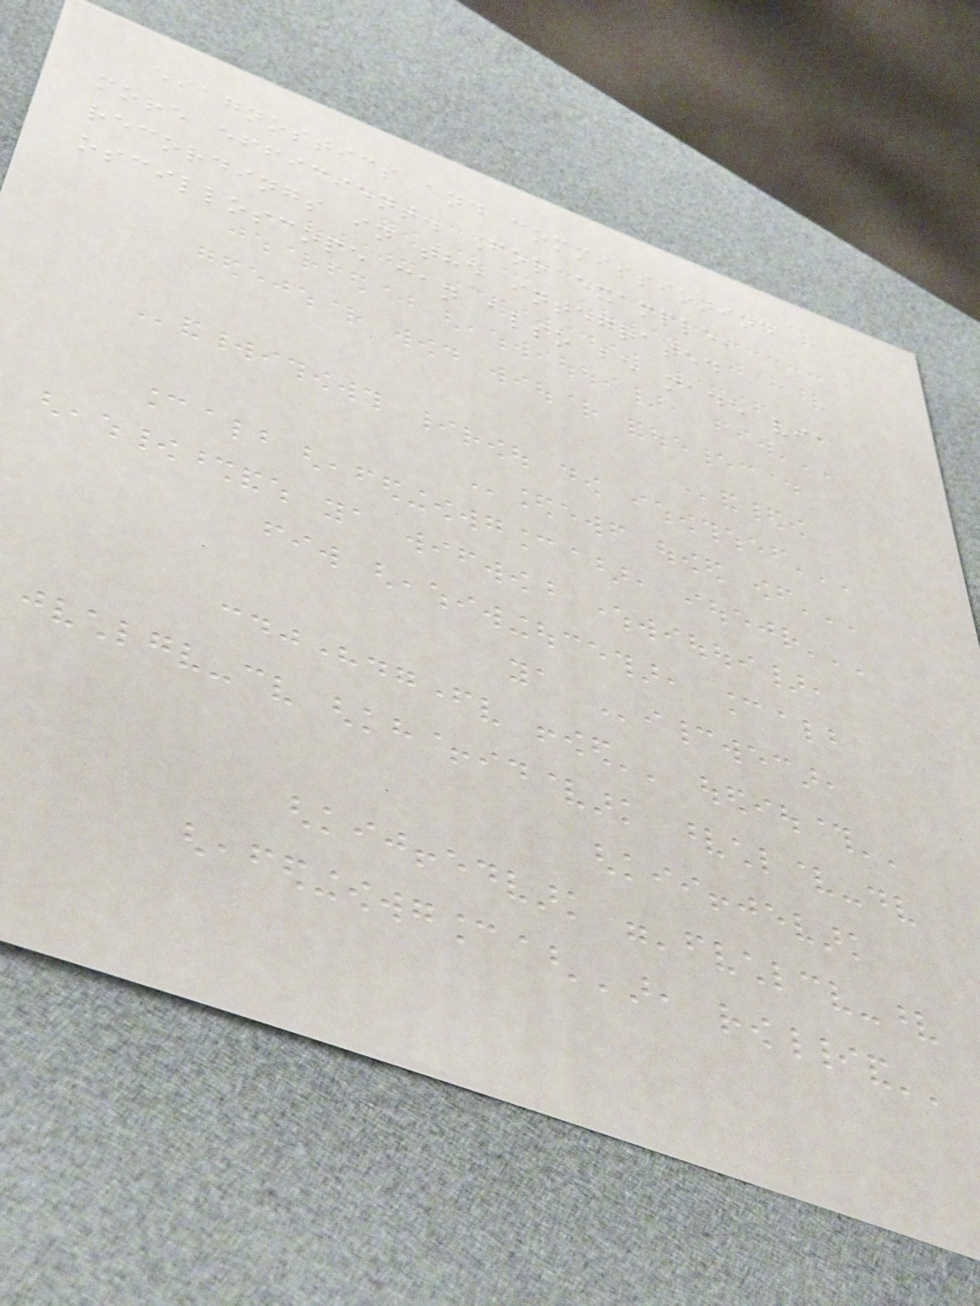diagnostics and commissioning
more efficient. For example,
recordings in the integrated
oscilloscope can also be made via
